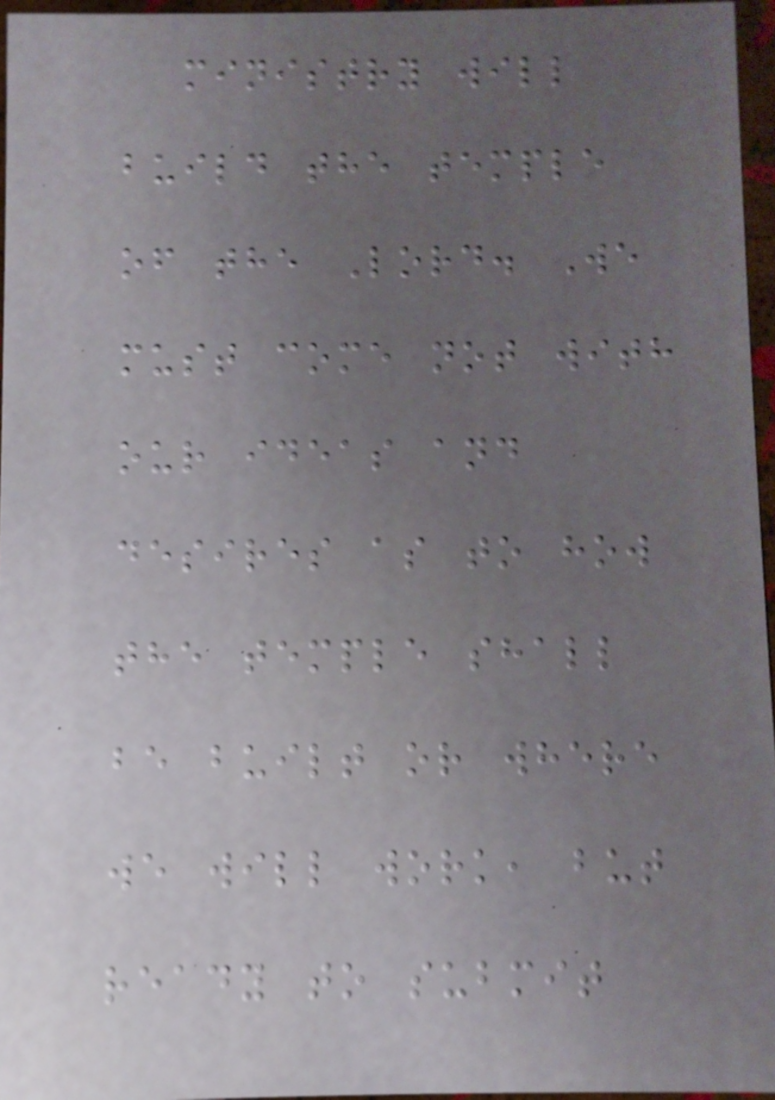ministry will
build the temple
of the Lord. We
must come not with
our ideas and
desires as to how
the temple shall
be built or where
we will work, but
ready to submit
